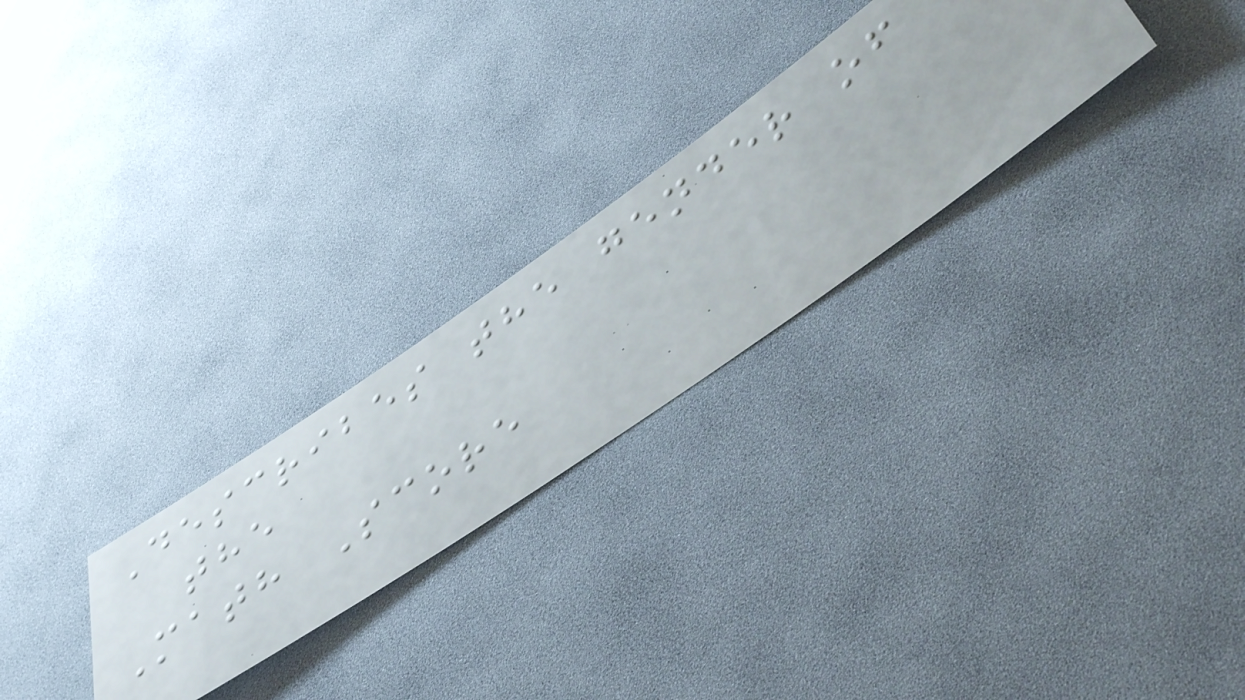Describes the gender of
the
Math Score
